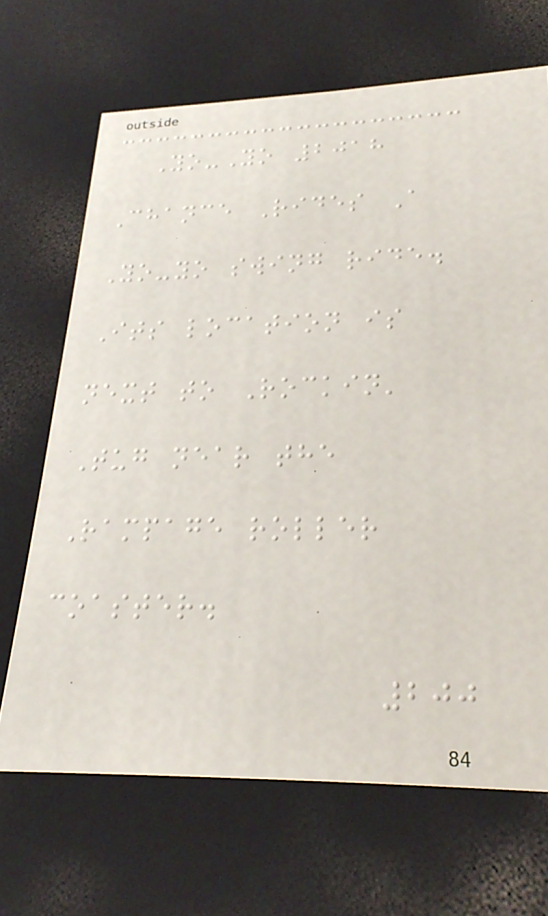Yo-Yo 2018
Chance Rides A
Yo-yo swing ride.
Its location is
next to Rockin'
Tug near the
Rampage roller
coaster.
200
